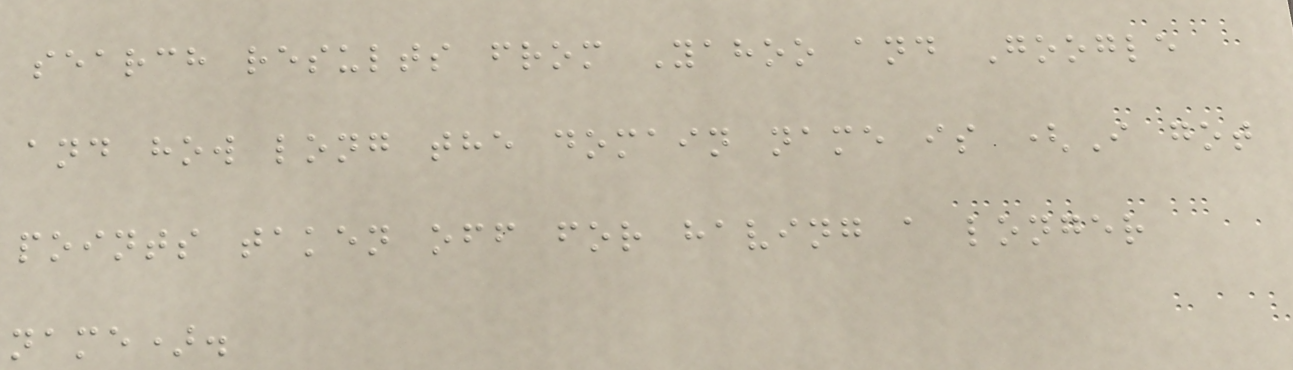search results from Yahoo and Google
and how long the domain name is (I got
points taken off for having a longer
name).
